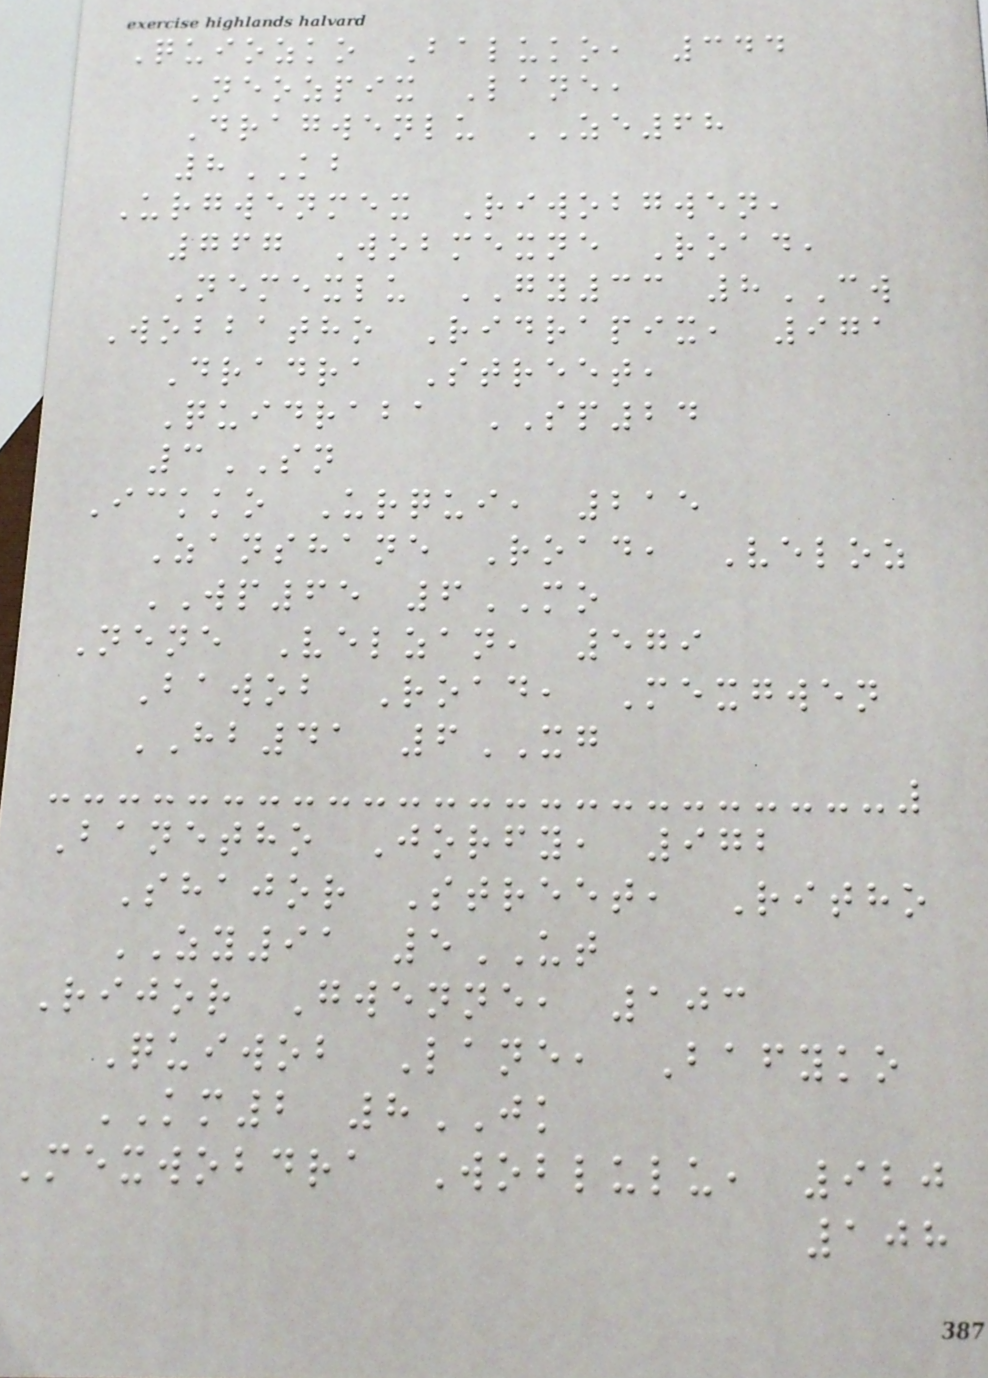Quiozko Baluko, 344
Neozpix Lane,
Dragwenlu ZE68
8KB
Urgwenmex Riwobgwen,
767 Wobmexne Road,
Nemexlu GY33 8CW
Wobbatho Ridrapix, 971
Dradra Street,
Quidraba SP24
3SN
Ickko Urqui, 215
Zanshane Road, Veloz
WP65 6MO
Nene Velzan, 579
Bawob Road, Mexgwen
HB41 6XG
Banetho Jorfy, 972
Shajor Street, Ritho
ZY91 5UT
Rijor Gwenne, 103
Quiwob Lane, Bafyko
KM2 8JK
Mexwobdra Woblulu, 920
108
